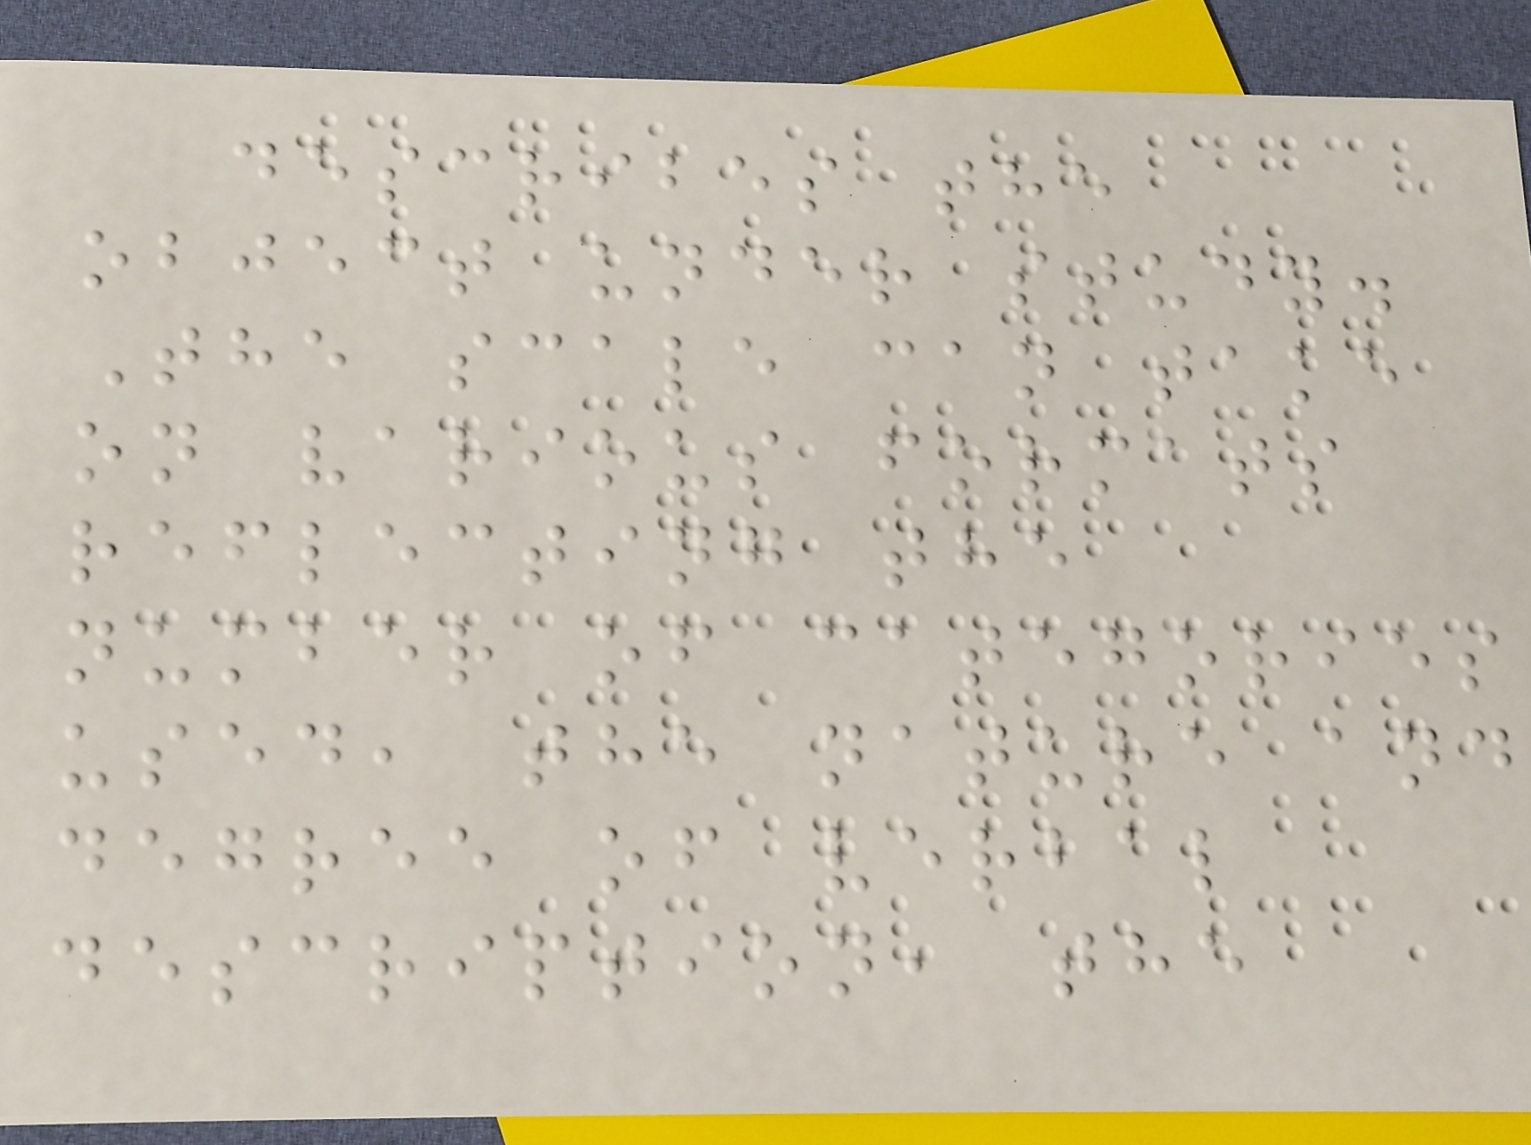describes the
object under study.
The scale can take
on various formats
reflecting the
number of categories
used, the nature and
degree of verbal
description, the
